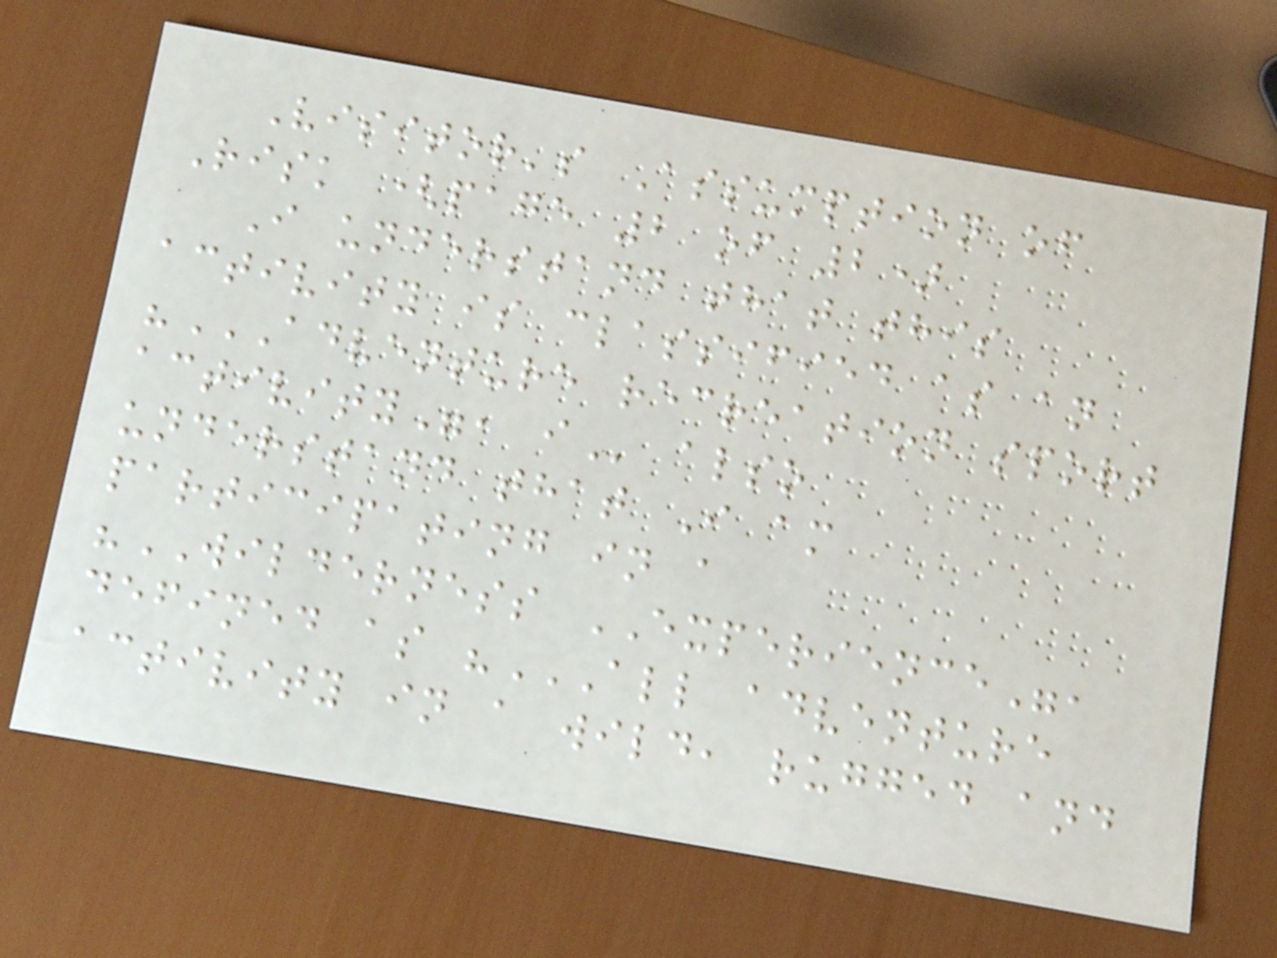Visitor's Assumption of
Risk (page 2 of 2)
I understand that this
activity is classified as an
"ADVENTURE RECREATION SPORT
ACTIVITY", I also
understand that I am
participating in a
"WILDERNESS EXPERIENCE",
defined as "ALL ADVENTURE
ACTIVITY IN A WILD, RUGGED AND
